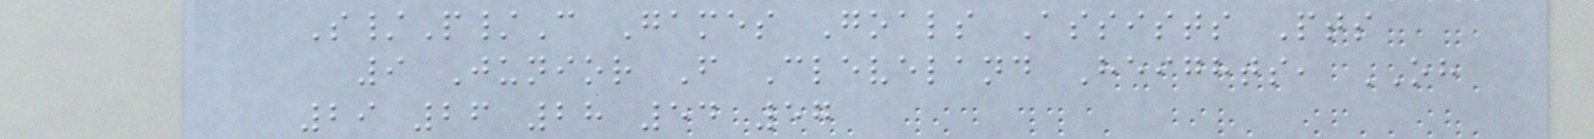S/P/C Games Goals Assists Pts
9 Junior F Cleveland Heights, OH
29 26 28 54 57
